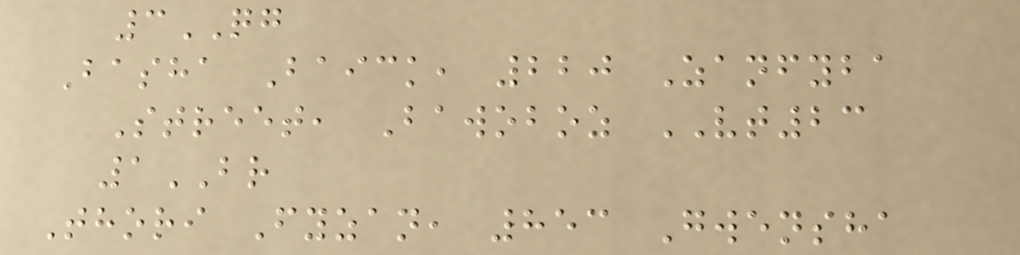3QG
Basha Baick, 220 Zanfyba
Street, Bawoboz VT23
1BR
Thori Fyzan, 853 Gwensha
